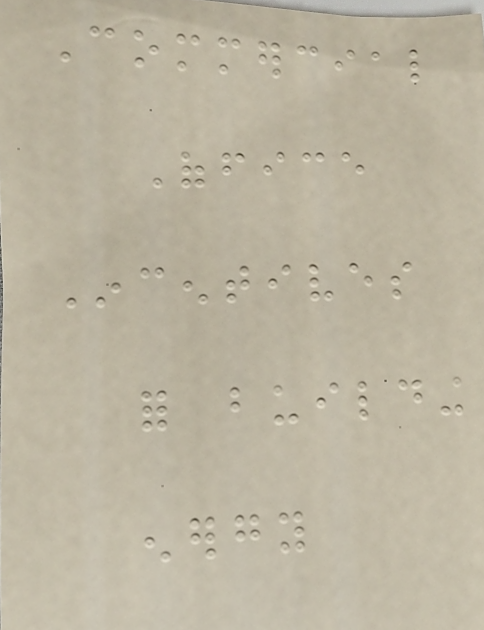Commercial
Office
Incentives
for building
energy
